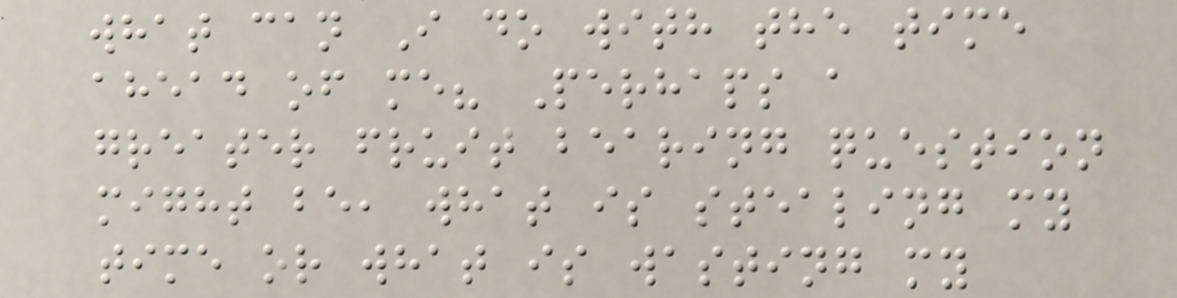what can I do with the time
ahead of me? Perhaps a
greater fruit bearing question
might be, what is stealing my
time or what is wasting my
